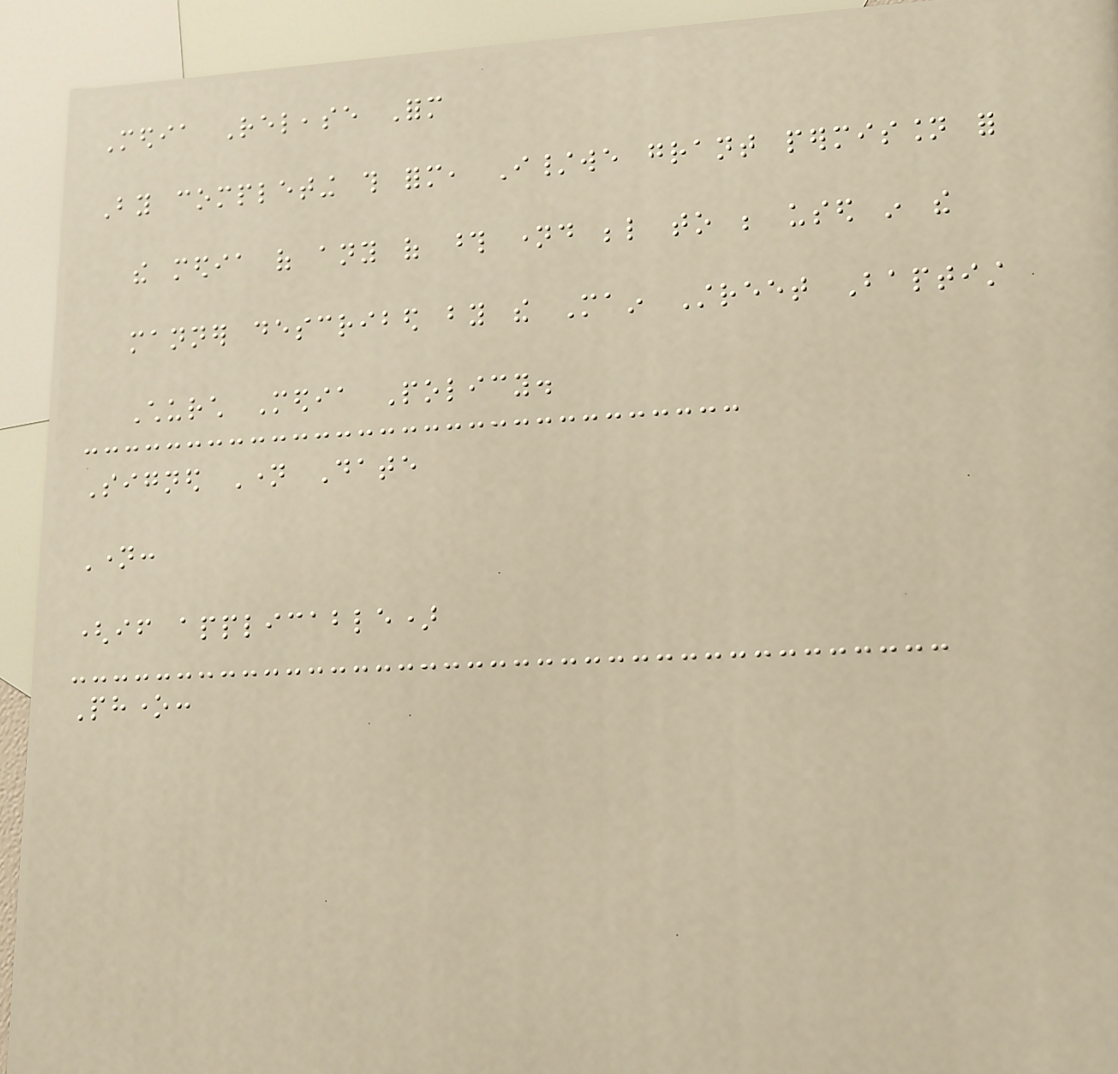Media Release Form
By completing this form, I/we grant permission for
the media of any of those named below to be used in the
manner described by the Main Street Baptist
Church Media Policy.
Signed Name Date
Name:
(if applicable)
Phone:
